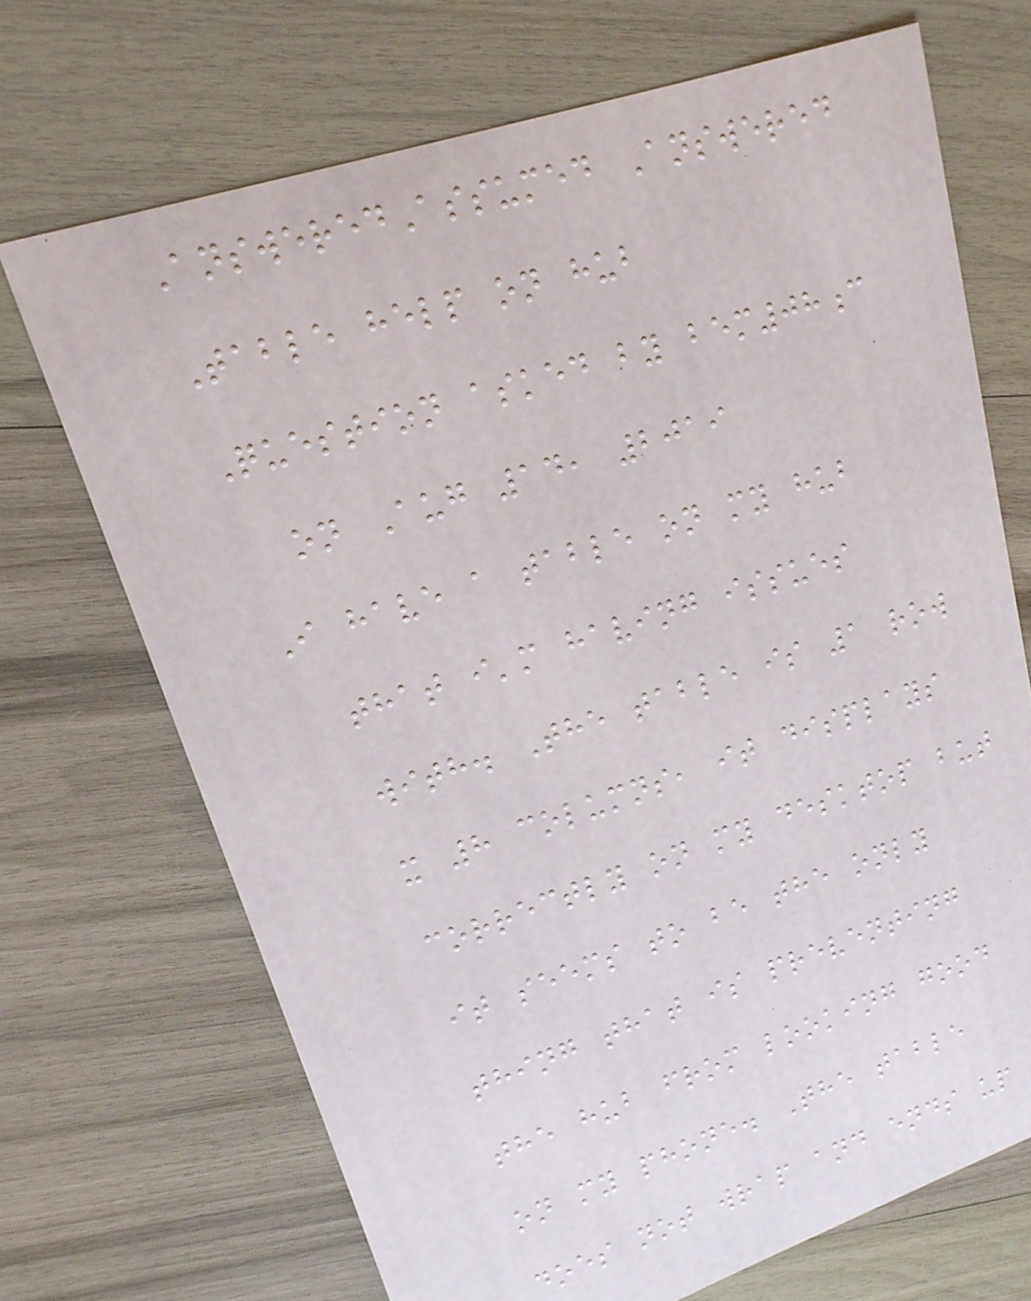AnsweredAssumed Answered
Table help on hub
Question asked by bem08c
on Aug 14, 2019
I have a table on my hub
that i'm having issues
with. The table is 1 row
x 8 columns, it displays
correctly on my desktop but
it seems to be the only
thing that is preventing
the hub from looking good
on my phone. The table
does not wrap and ends up
